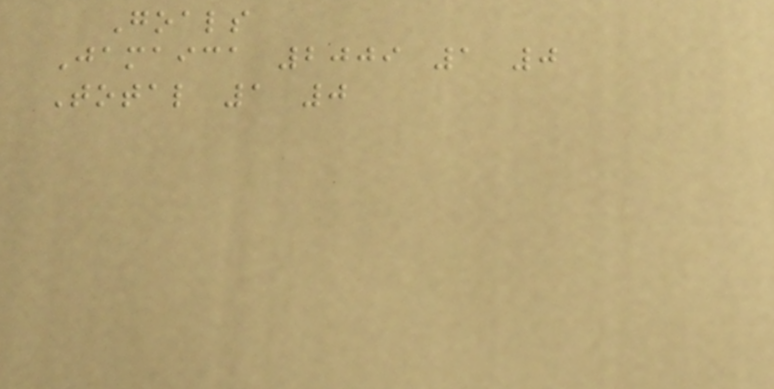Goals
Jamaica 2009 1 0
Total 1 0
